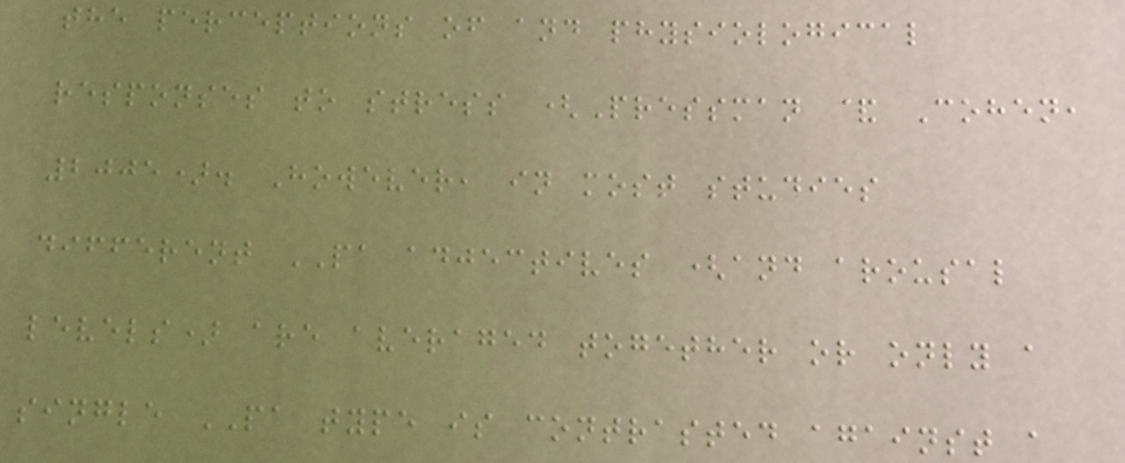the perceptions of and physiological
responses to stress (Pressman & Cohen,
2005). However, in most studies
different PA adjectives (and arousal
levels) are averaged together or only a
single PA type is contrasted against a
